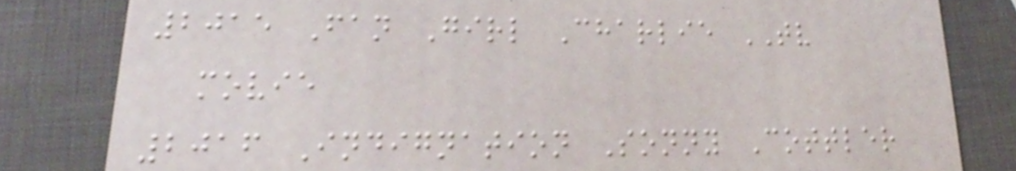2015 Fan Girl Charlie TV
movie
2016 Indignation Sonny Cottler
